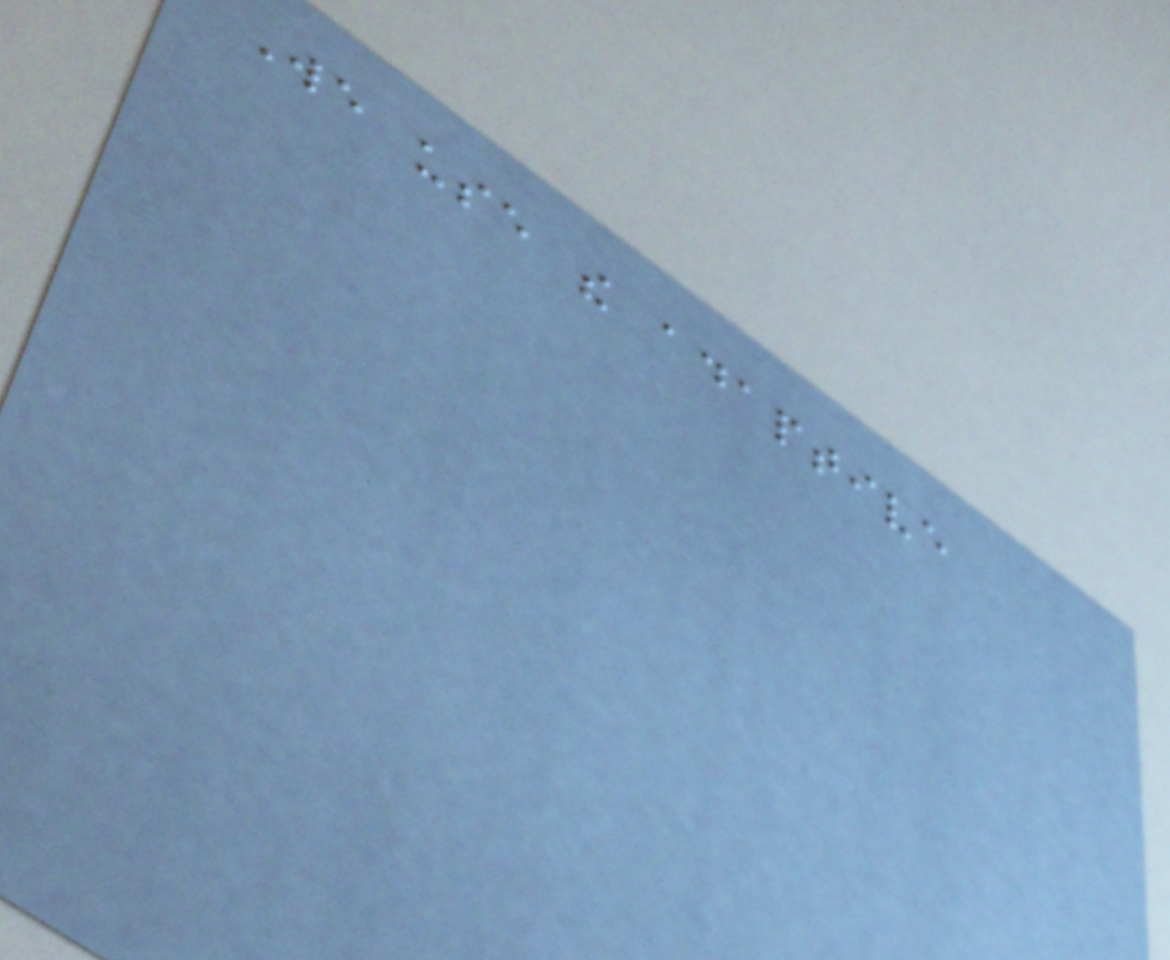We use the adaptive
